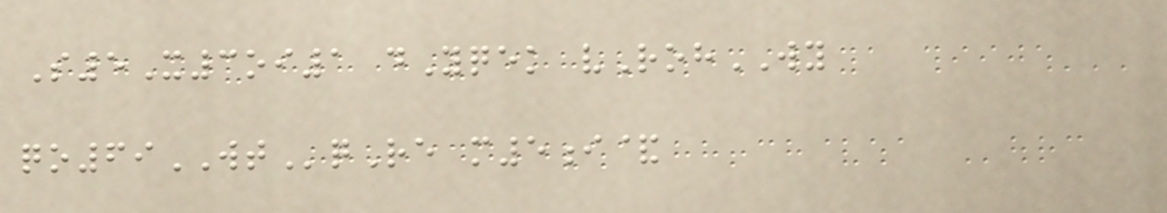S5X3oi1 dYqek vRohWY
qo69WTqRe m5i&
